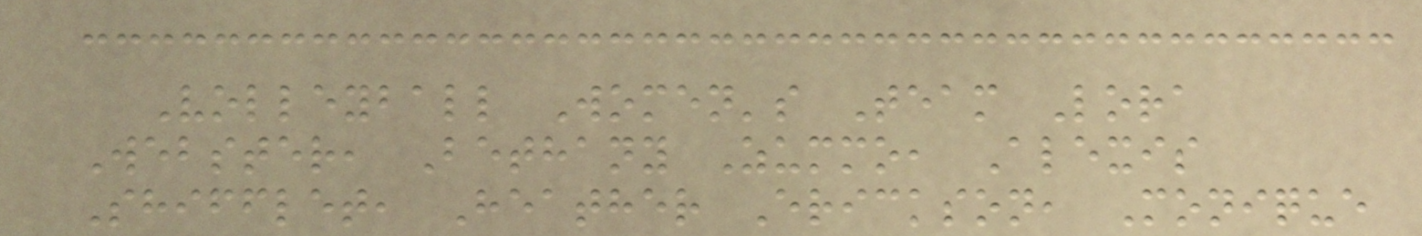Volleyball Women's Team Lora
Webster, Bethany Zummo, Alexis
Shifflet, Heather Erickson, Monique
